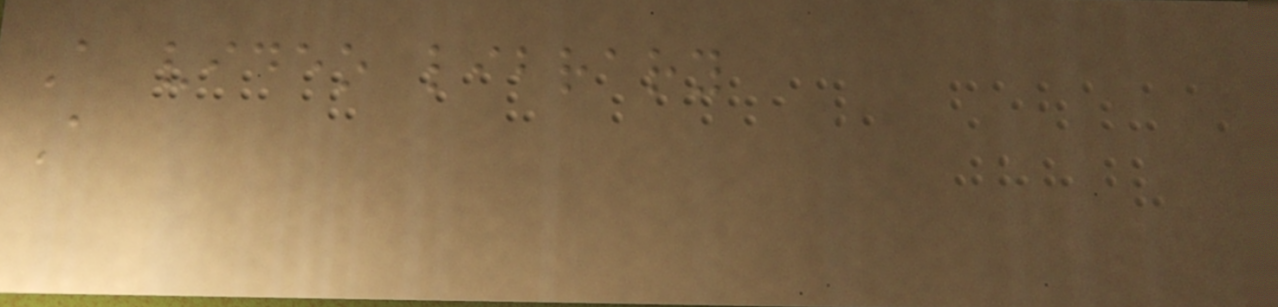A video library
A
